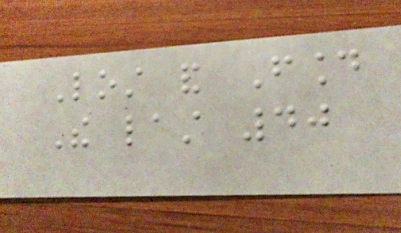Lost and Found
The last 40
